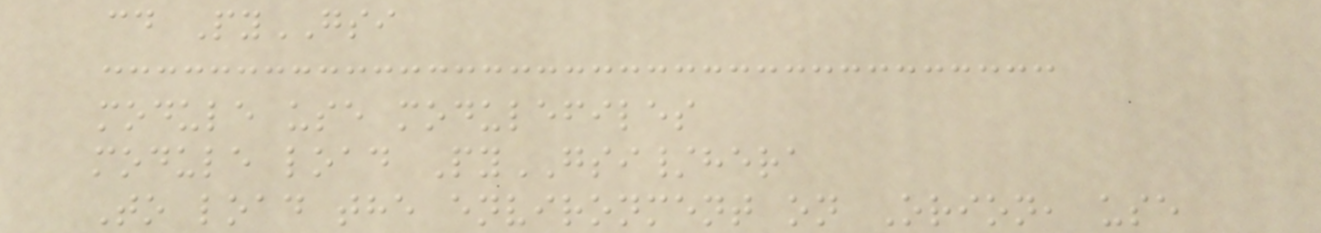cd PyGSI
module use modulefiles
module load PyGSI/hera
To load the environment on Orion, use
